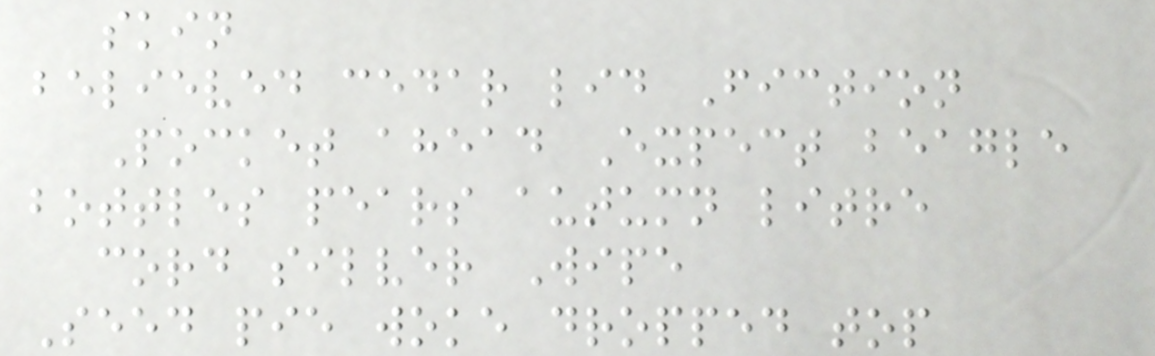skin
believed cedar lid Fiction
Pocket ahead Expect beagle
bottles pears autumn litre
cord silver Wipe
Seed pie woke dropped top
